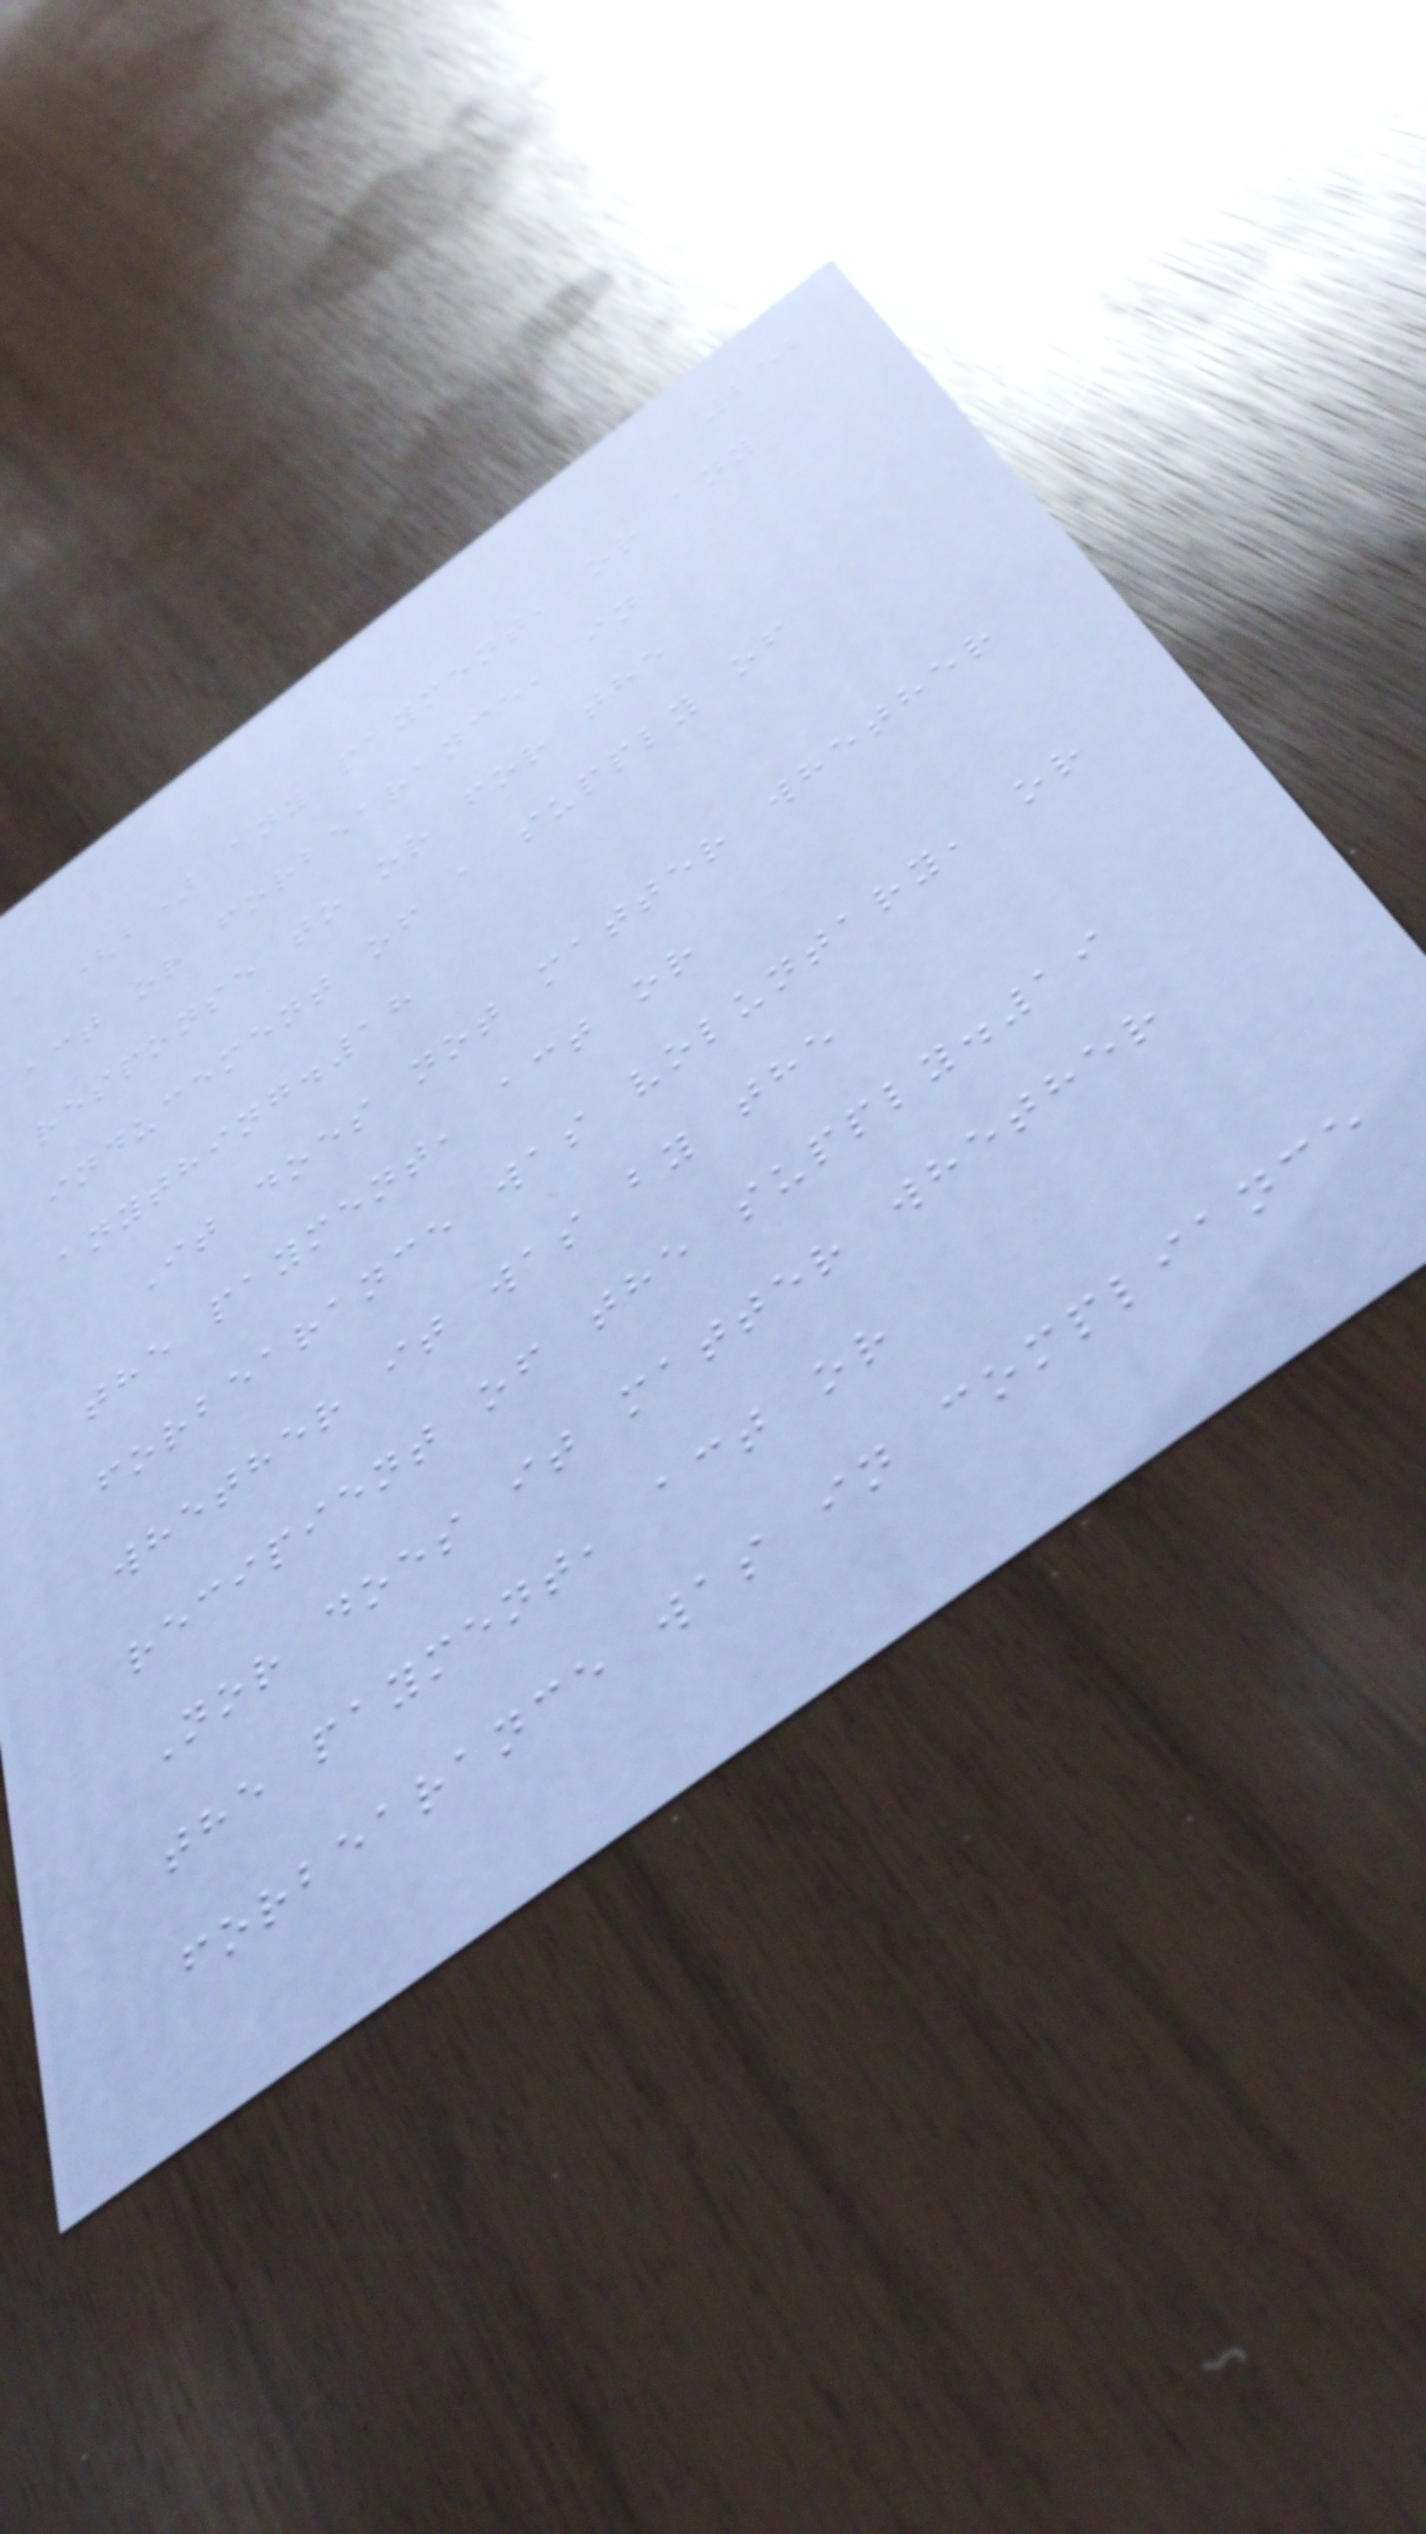252
(b) any payment, or any
act or forbearance, in
response to or for the
inducement of a supply of
anything.18
It does not matter whether
the payment, act or
forbearance was voluntary, or
whether it was by the
recipient of the supply.19
Nor does it matter whether
the payment, act or
forbearance was in compliance
